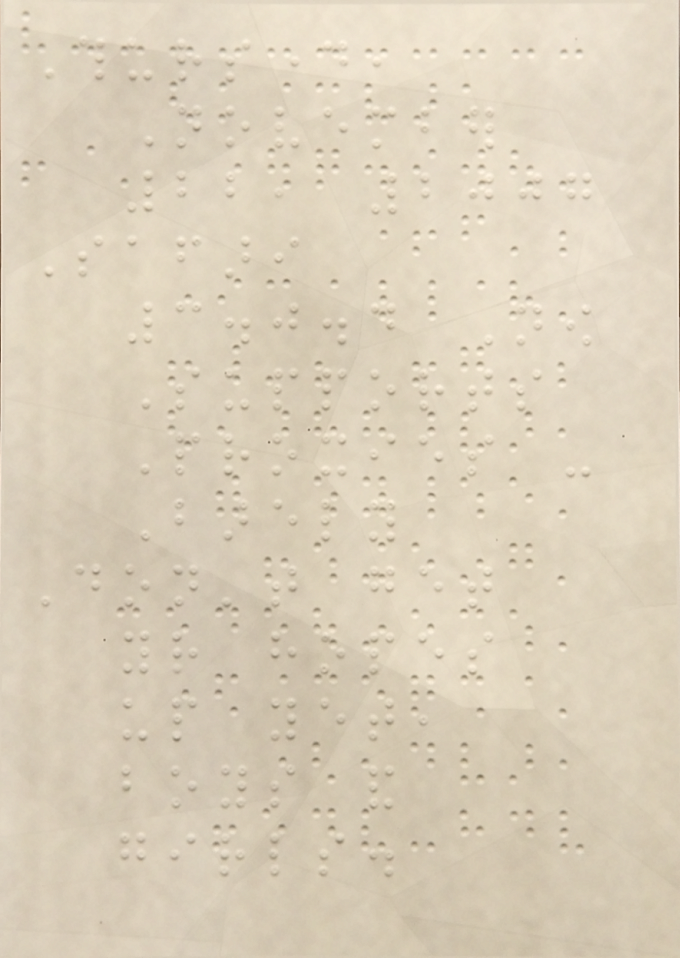Thursday,
November
22, 2007
Safari
3.0.4 Now
Supports
Proxies -
Barely
Don't get
your hopes
up yet,
boys and
girls.
